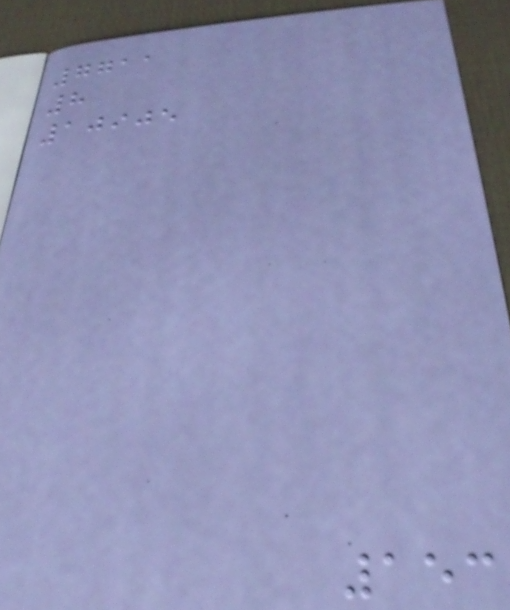7711
8
10905
153
